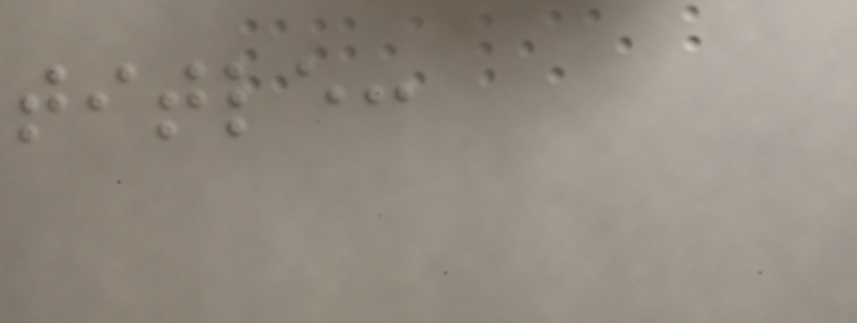title:
